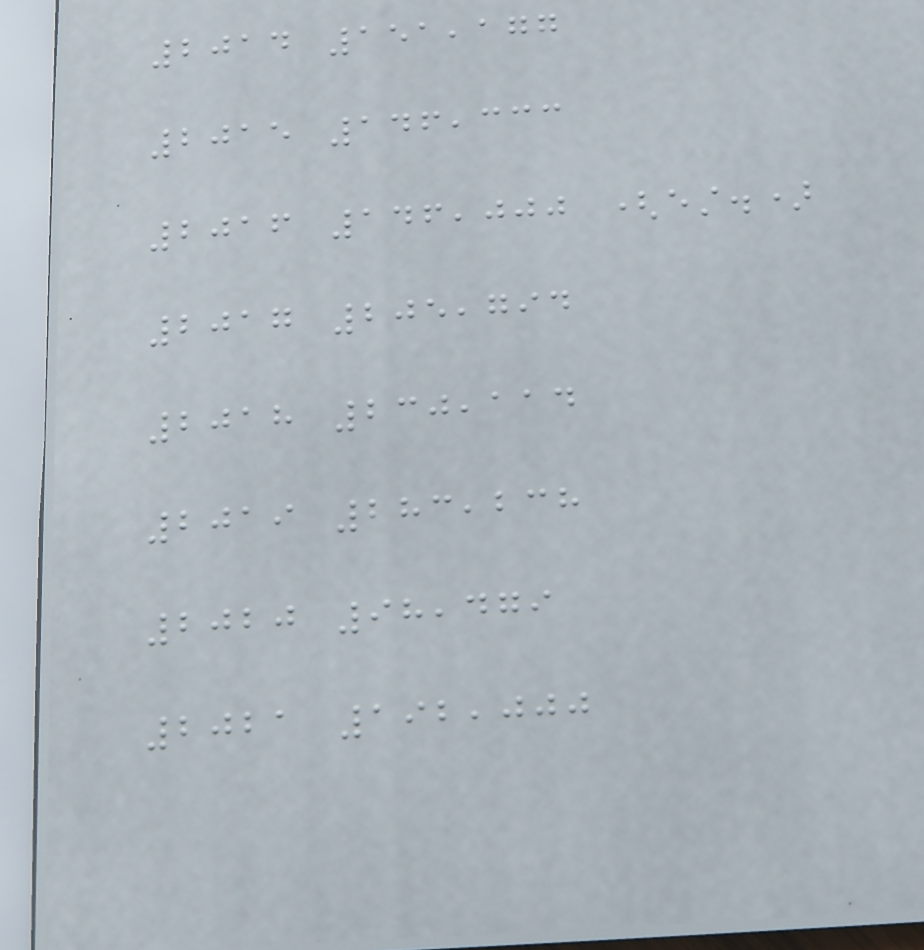2014 151,177
2015 146,333
2016 146,000 (est.)
2017 205,794
2018 230,114
2019 283,238
2020 98,479
2021 192,000
